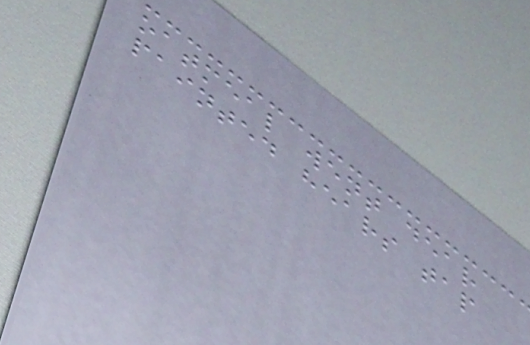oatmeal went dear
painted hears tap
